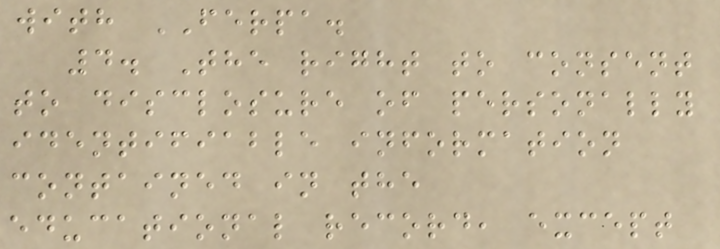with FERPA.
4. The right to consent
to disclosure of personally
identifiable information
contained in the
educational record, except
